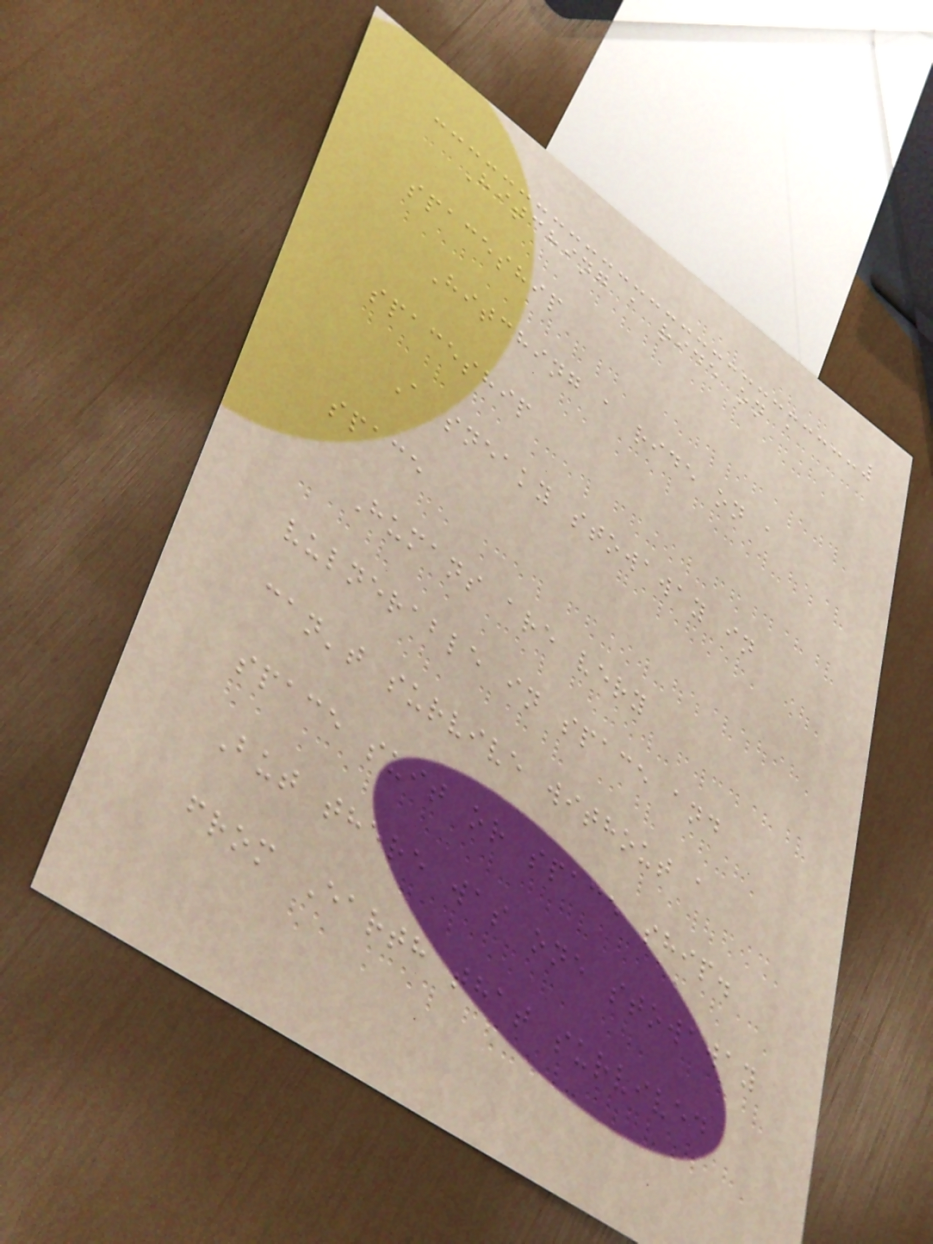Hitching a ride on a
spaceship
Hitching a ride on a
spaceship
A sneaky stowaway in
space
Humans are very
vulnerable in space and
can't survive without a
space suit or space ship.
But there was one stowaway
from Earth that survived
